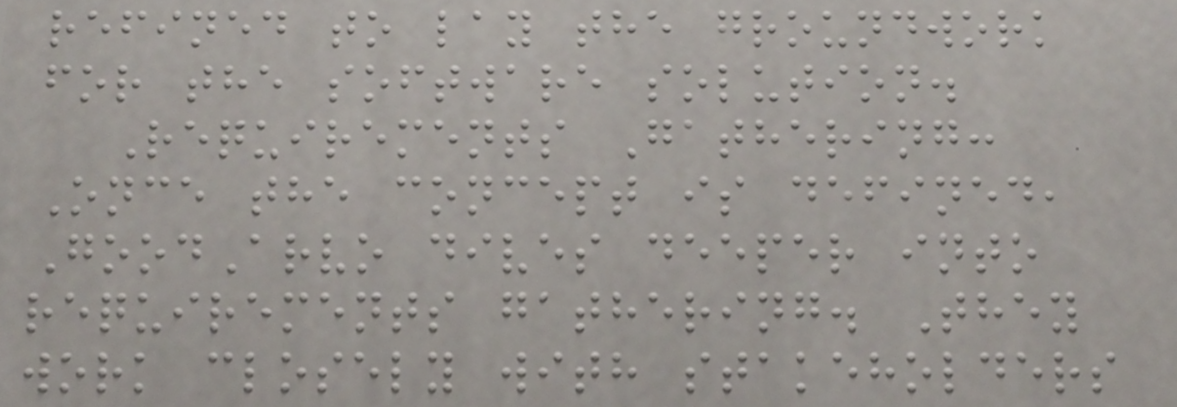refined to lay the groundwork
for the software solution.
Requirements Gathering:
Once the concept is defined,
GoodArvo dives deeper into
requirements gathering. They
work closely with stakeholders
